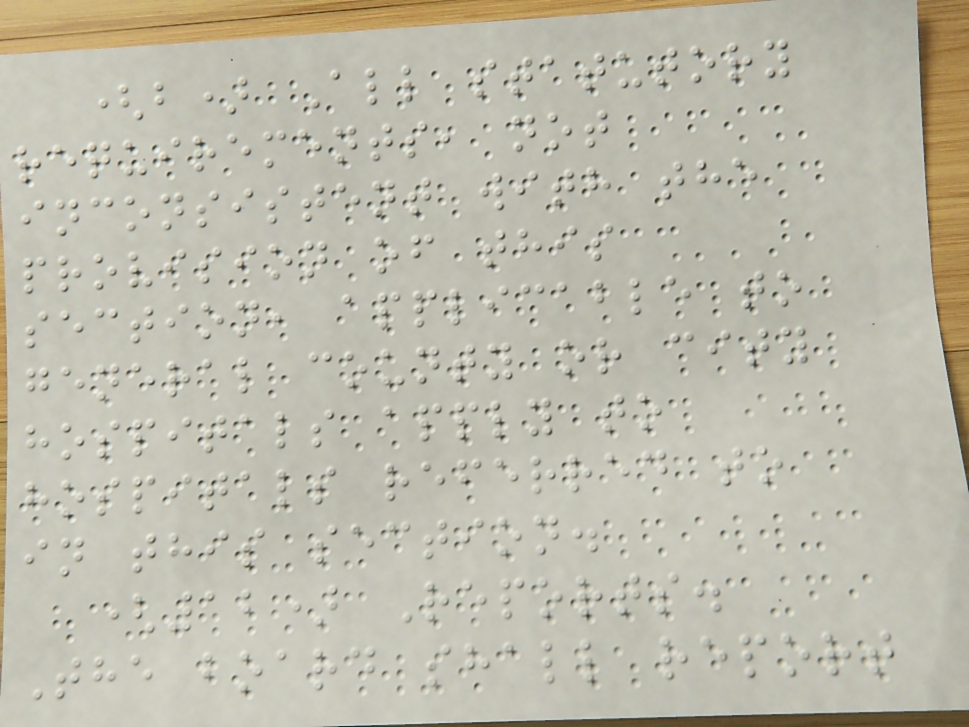(b) All statutory
requirements, not
inconsistent with the
provision of this
section, applicable to
general county or city
hospitals apply to
hospitals referred to
in this section.
(12) Reports.
The board shall report
